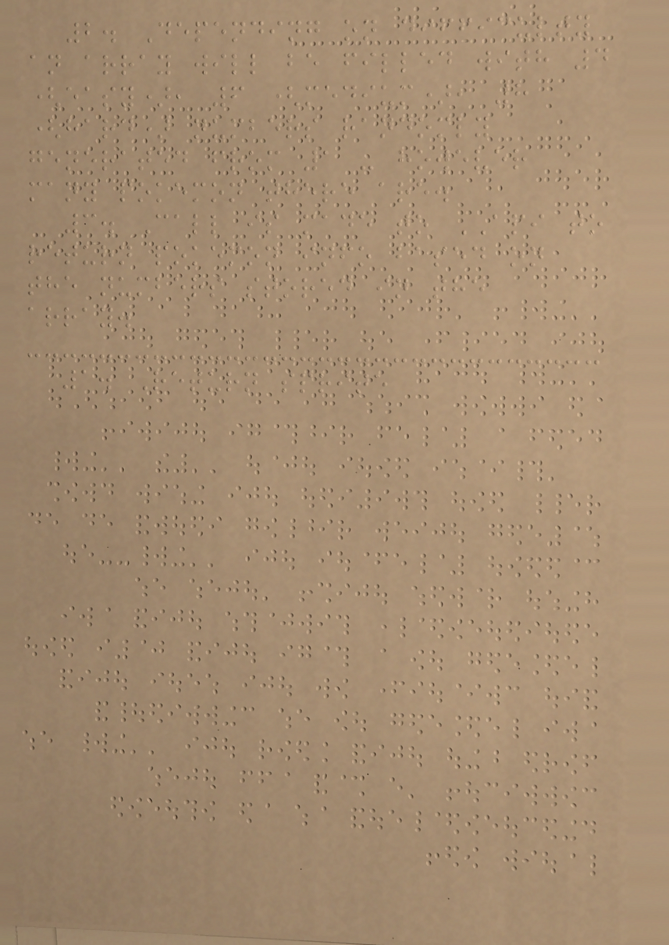2. Depending on difficulty
an array will be filled with 4
(easy), 6 (medium), 8
(hard) numbers randomly
generated from 1 - however
many pokemon there are.
3. Call is made to API to
return pokemon info based on
the numbers stored in the
array.
1. Return sprite
